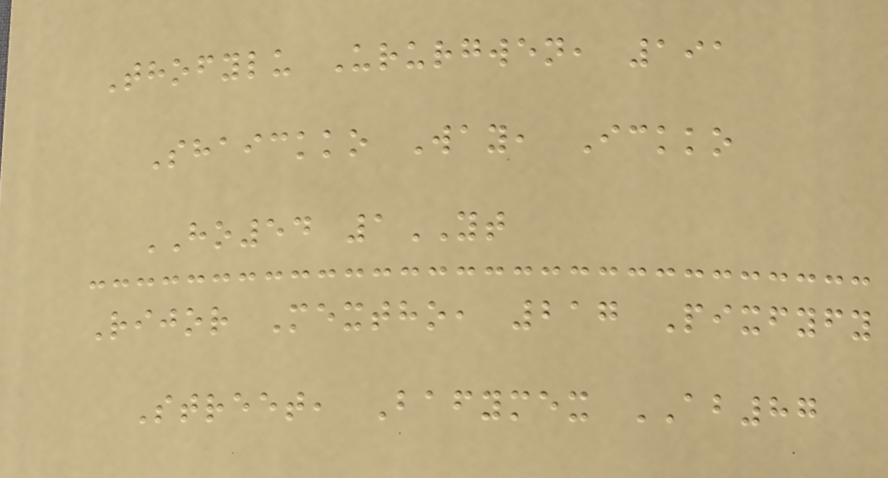Thofylu Ururgwen, 191
Shaickko Way, Ickko
HO54 1YT
Rijor Mextho, 217 Pixfyfy
Street, Bafymex AB87
